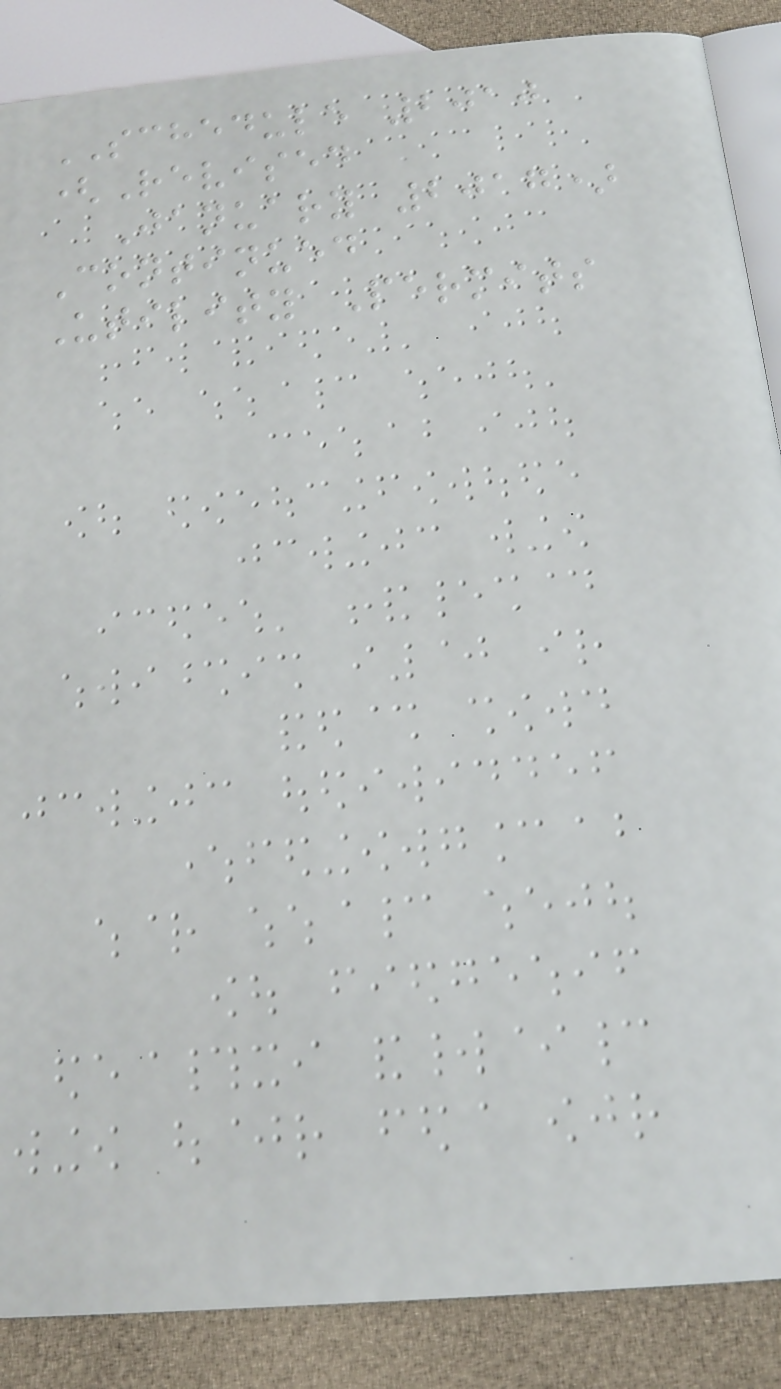SCHEDULE 2010
(Revised
January 2017)
Continued
Utility Permits
